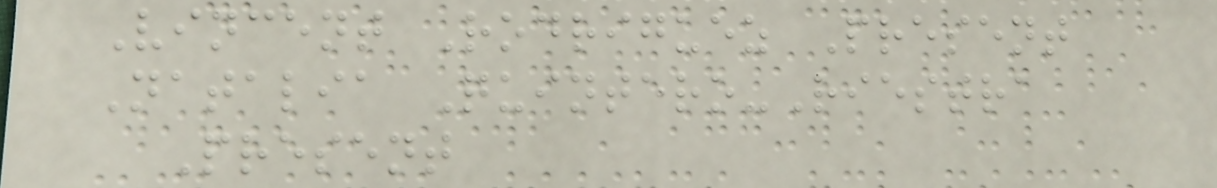Vincent Rodriguez Present
Natalia Quintero-Riestra
Present
